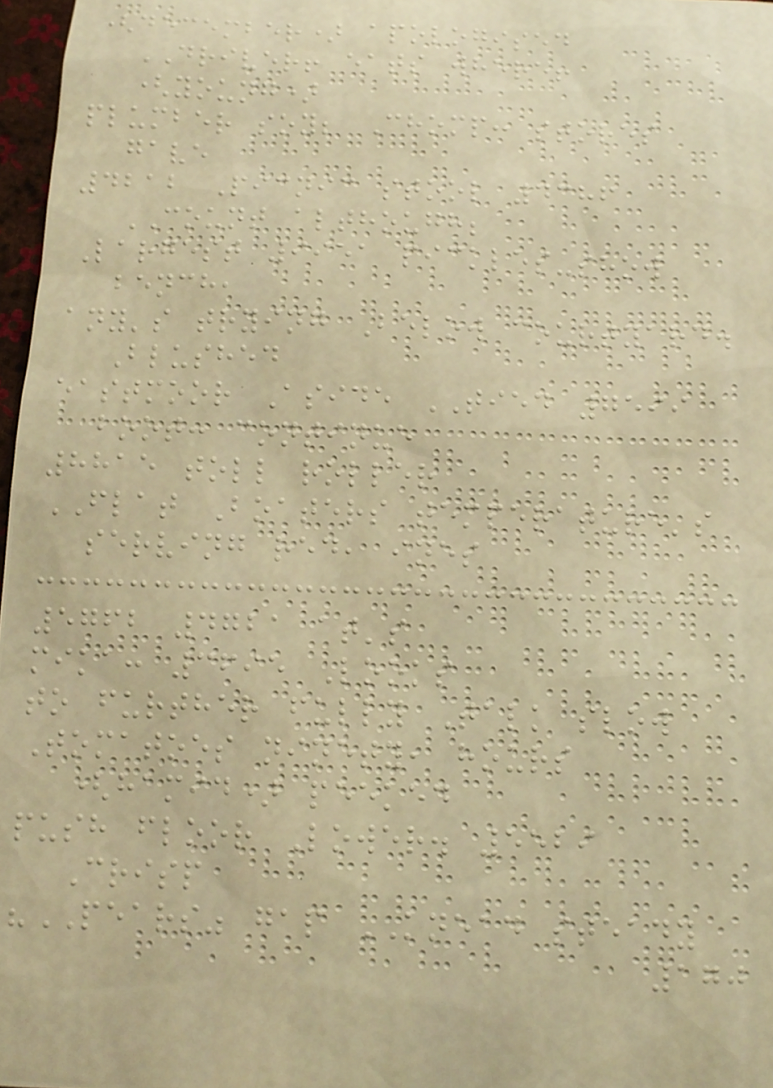(december) apologised
DRIVER! eats where!
(young)
plumber soy; Chomp: stores
gave
4212 Picnic stool 4386
COUNT although;
Largest 9951 pickles-show
bench,
any's trying Below courtyard.
Blushed
eastmoor Aside TIED 7599
boot: continue
8815 toll roller
FLAT Boaters temperature's
serving red, ines
5762 4721 at's
mika: 3695 Looks
to further fully Talk slow
Tomatoes ninety, hours
(hamid) peeked
push floor Lower. 5529
Crisp
"PEARS" gap KNEAD steady
170
